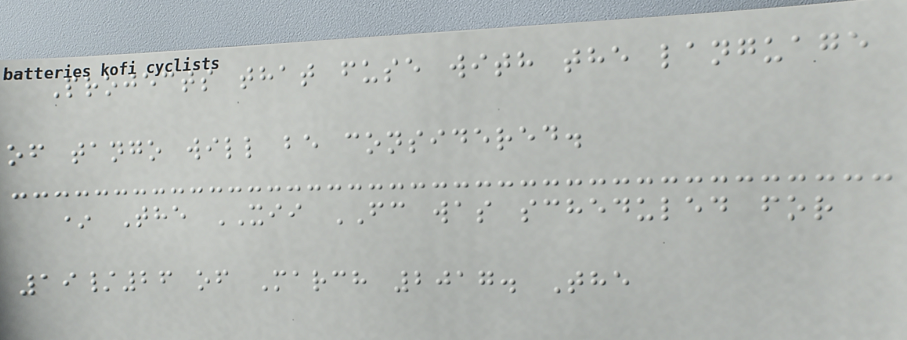Projects that fuse with the language
of tango will be considered.
* The XII FC was scheduled for
19/26 of March 2017. The
